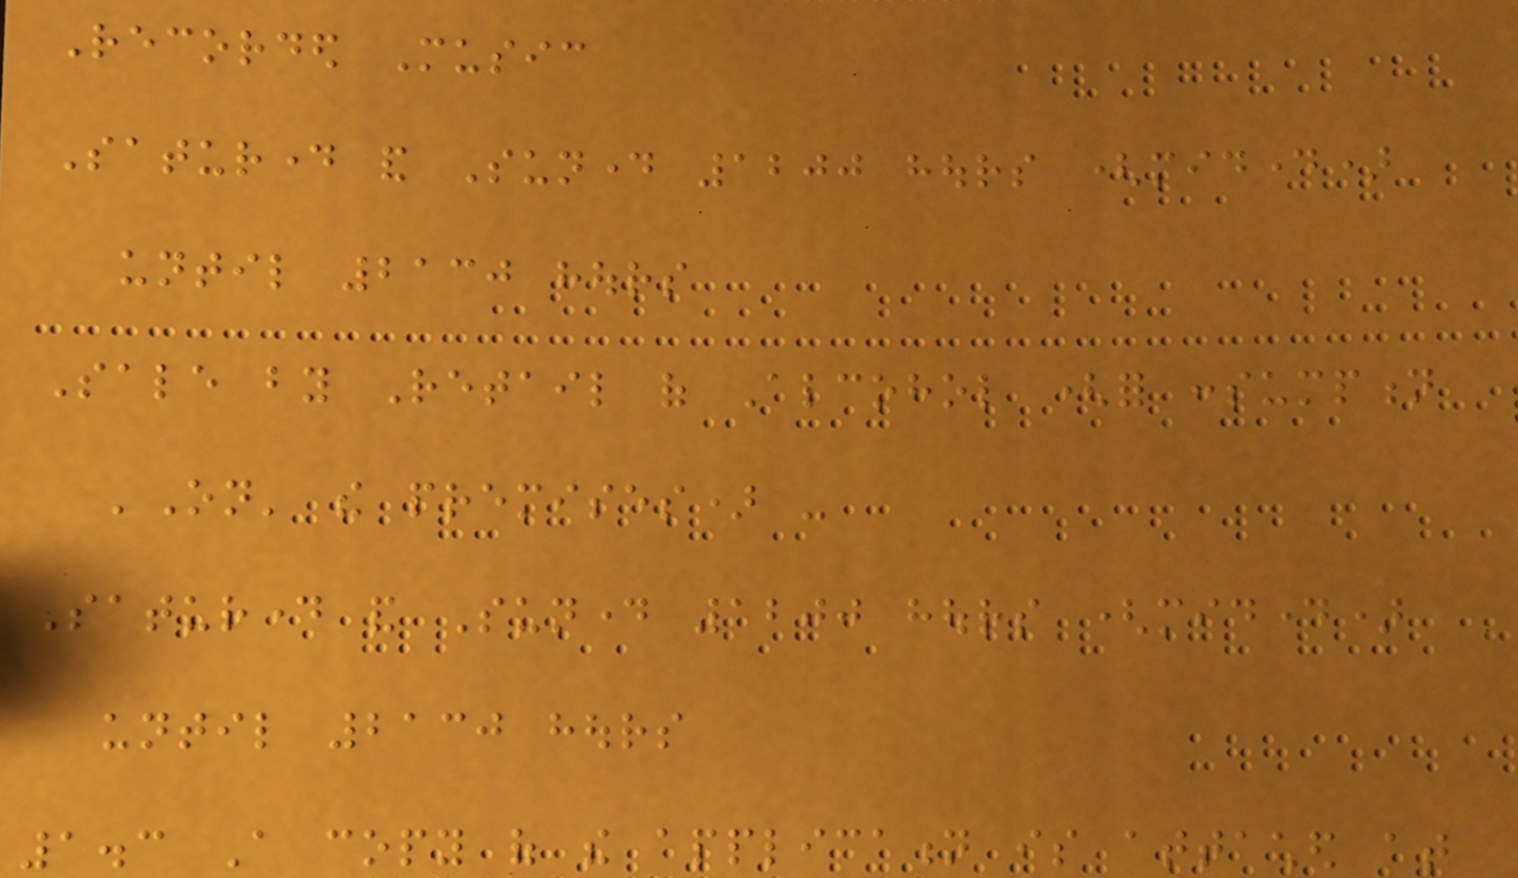Recorded Music
Saturday and Sunday 1200 hours (midday)
until 2130 hours
Sale by Retail of Alcohol (for consumption
'On' the premises) -
Saturday and Sunday 1200 hours (midday)
until 2130 hours
1.3 A copy of the application is attached at
